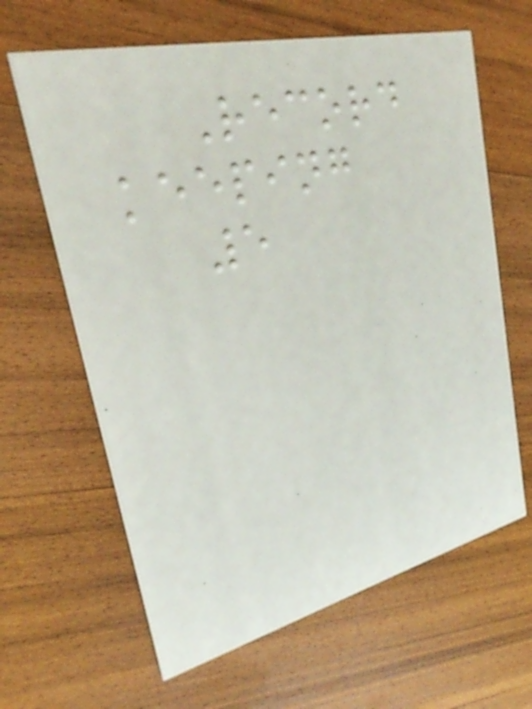Record
keeping
5
